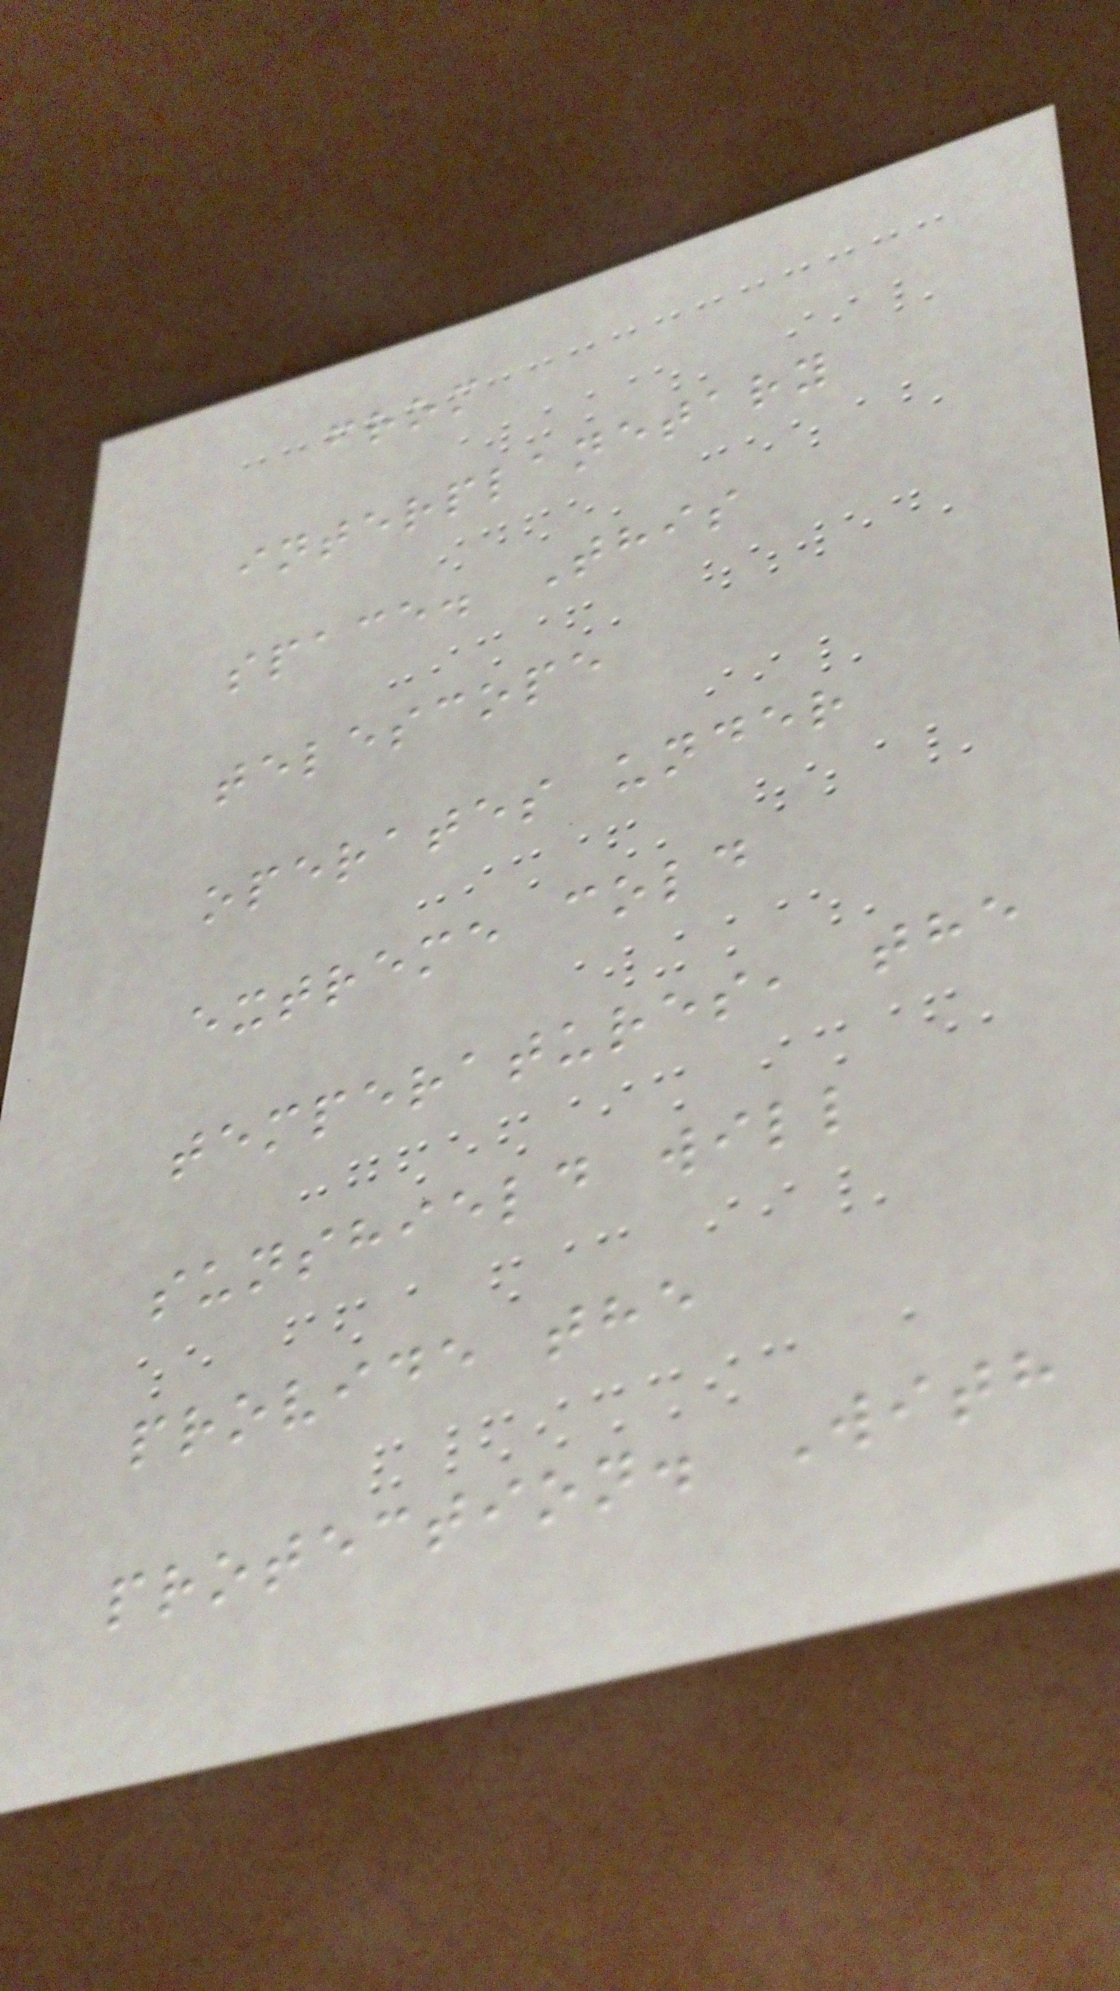from
interplanetary
space. This
telescope
operates under
extreme cold
temperatures, the
sunshield will
provide the
protection. With
